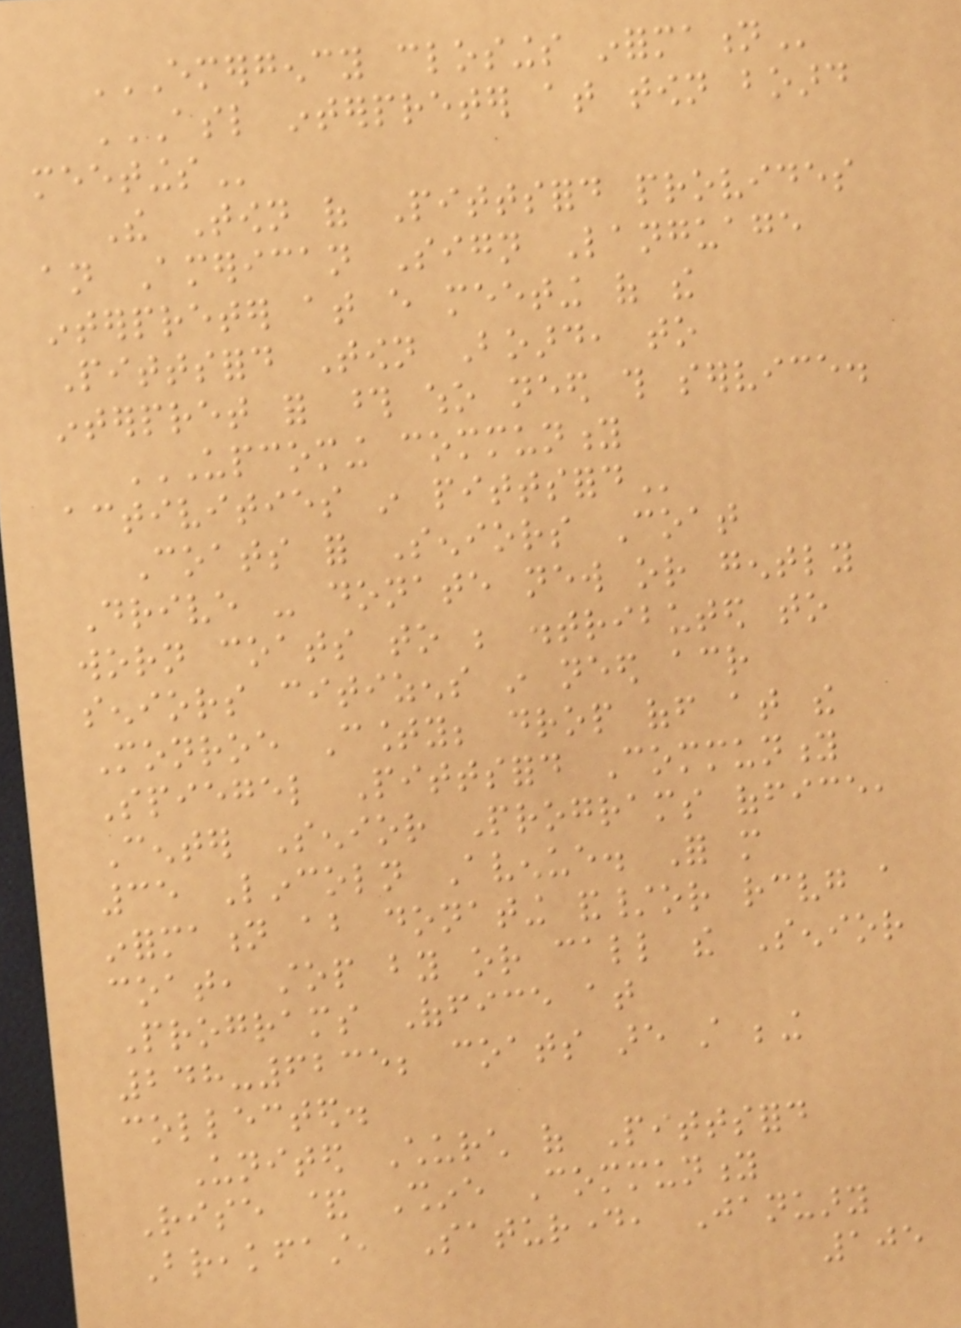EMERGENCY CLOSINGS INFORMATION
ASL INTERPRETER AT TOWN BOARD
MEETINGS
The Town of Pittsford provides
an American Sign Language
interpreter at every meeting of the
Pittsford Town Board, to
interpret for those who need this service.
UPCOMING COMMUNITY
ACTIVITIES IN PITTSFORD
Coats for Seniors Coat
Drive - donate new or gently
worn coats to be distributed to
seniors citizens in need across
Monroe County; drop off at the
Spiegel Pittsford Community
Center Senior Programs office,
35 Lincoln Avenue. For more
information about donating and/or receiving a
coat, stop by or call the Senior
Programs Office at
248-6235; coats are still being
collected.
United Church of Pittsford
Rise & Shine Community
Breakfast, Saturday, January
105
